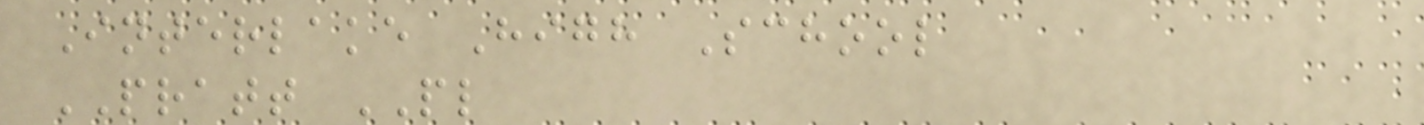Interlake High School
PRATT PL
